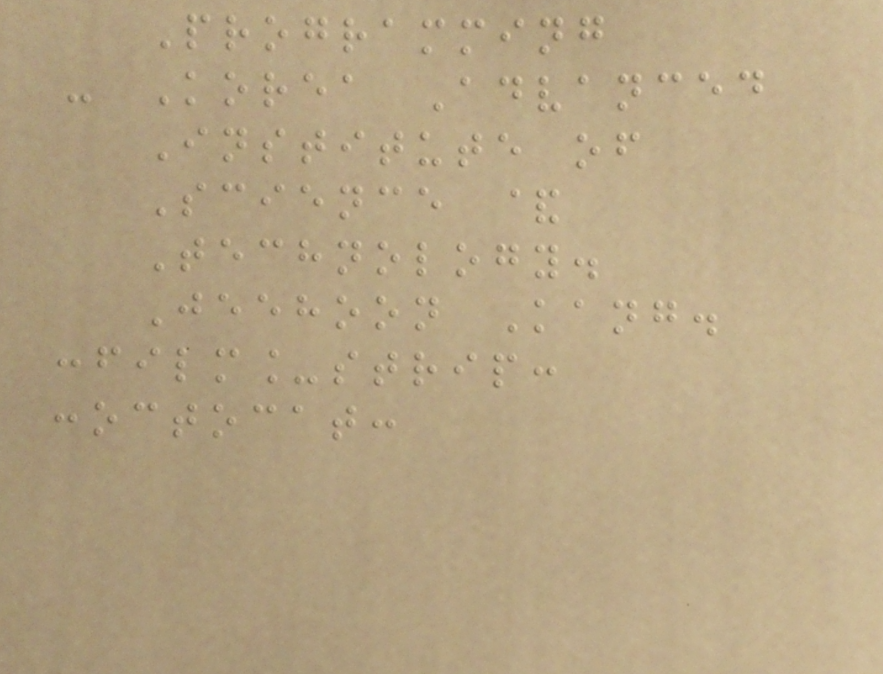Programming
- Korea Advanced
Institute of
Science &
Technology.
Jeehoon Kang.
:film_strip:
:octocat:
